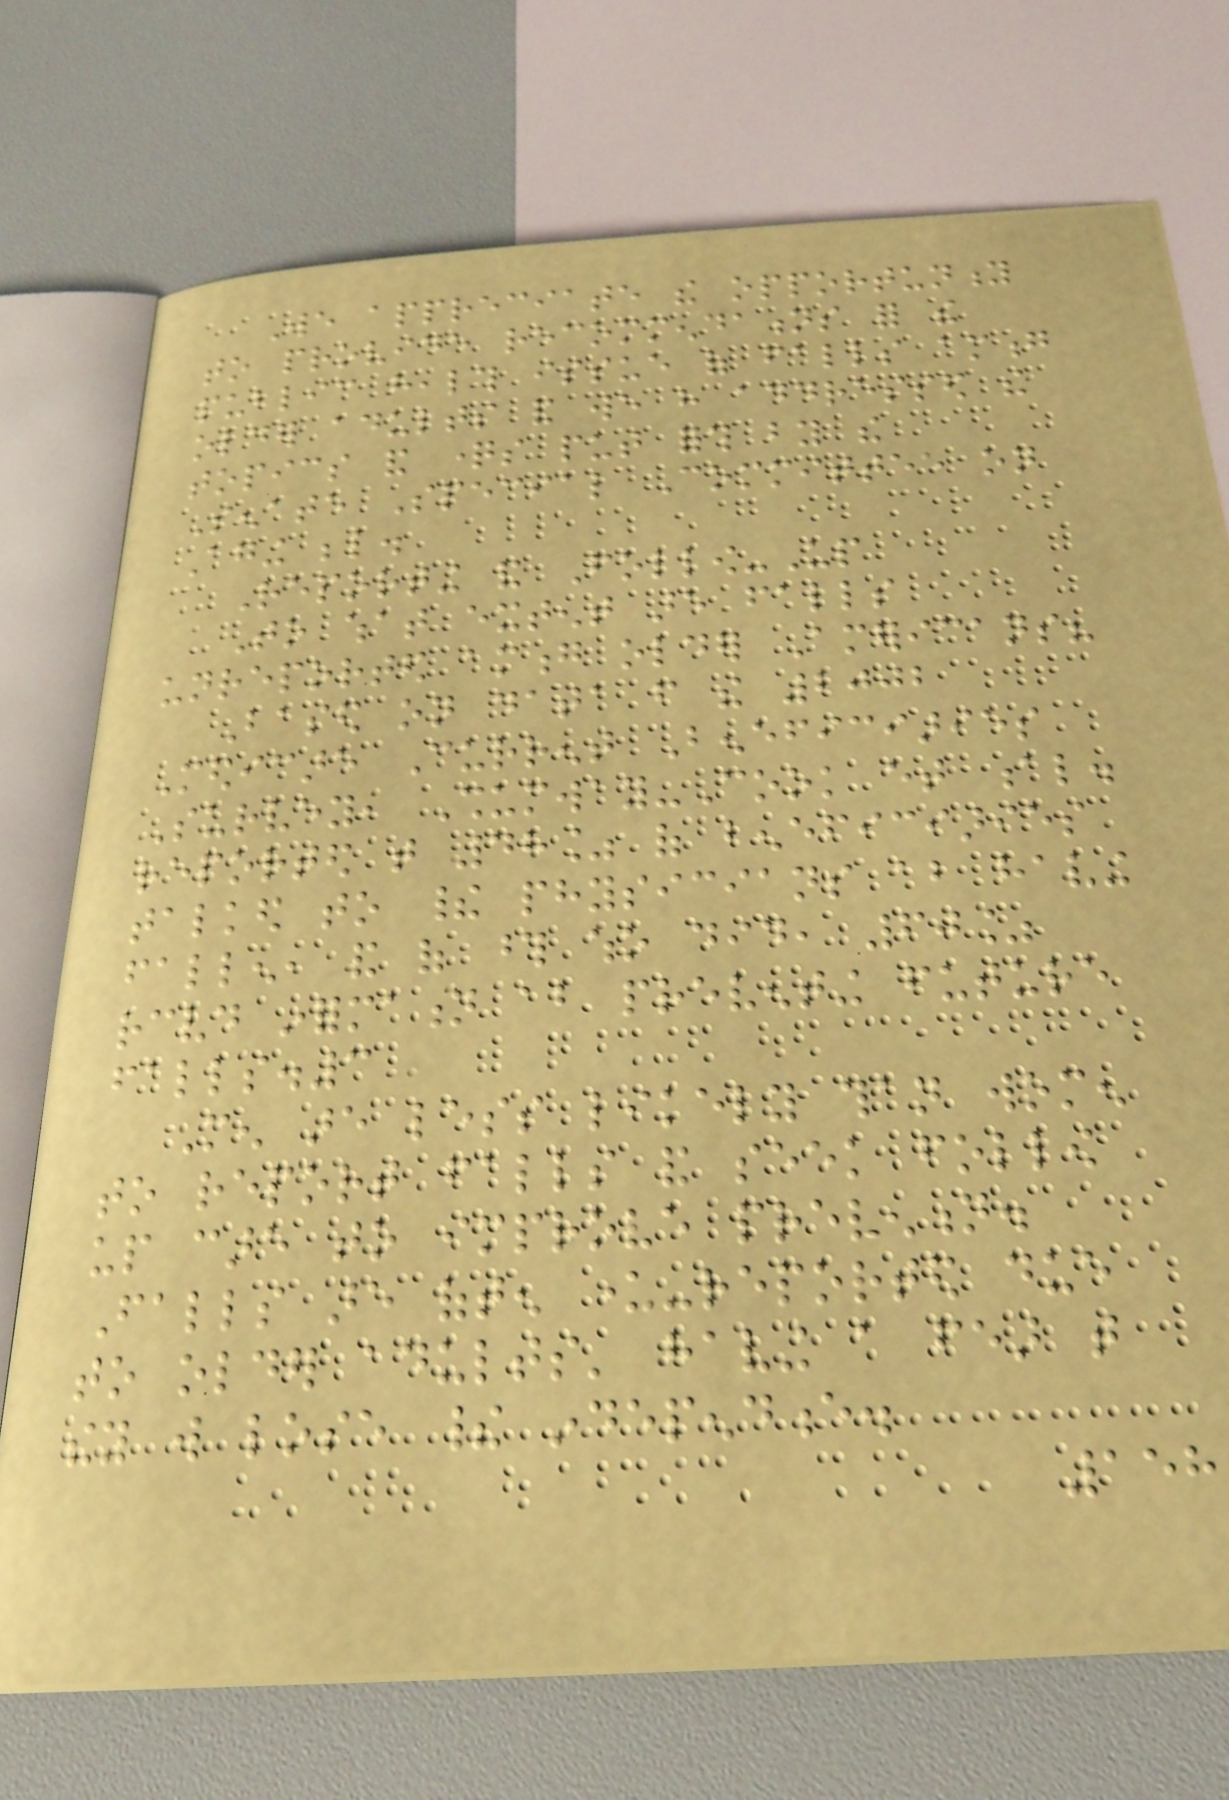We appreciate the opportunity
to provide recommendations for the
public health issue of falls among
older adults and we have addressed the
topics and questions put forth by the
Senate Special Committee on
Aging below.
Reporting and Follow-Up
To what extent are falls
unreported among older Americans?
Based on data from the 2002
Medicare Current Beneficiaries
Survey, Shumway-Cook et al.
reported that 48% of beneficiaries
talked to their physicians about having
fallen, and of those who did, 60%
received information about preventing future
falls.3
Men are less likely than women
to report falls and seek follow
up care to improve prevention.
Falls are often under-reported due
to older adults' having a fear that
they will lose their independence.
158
